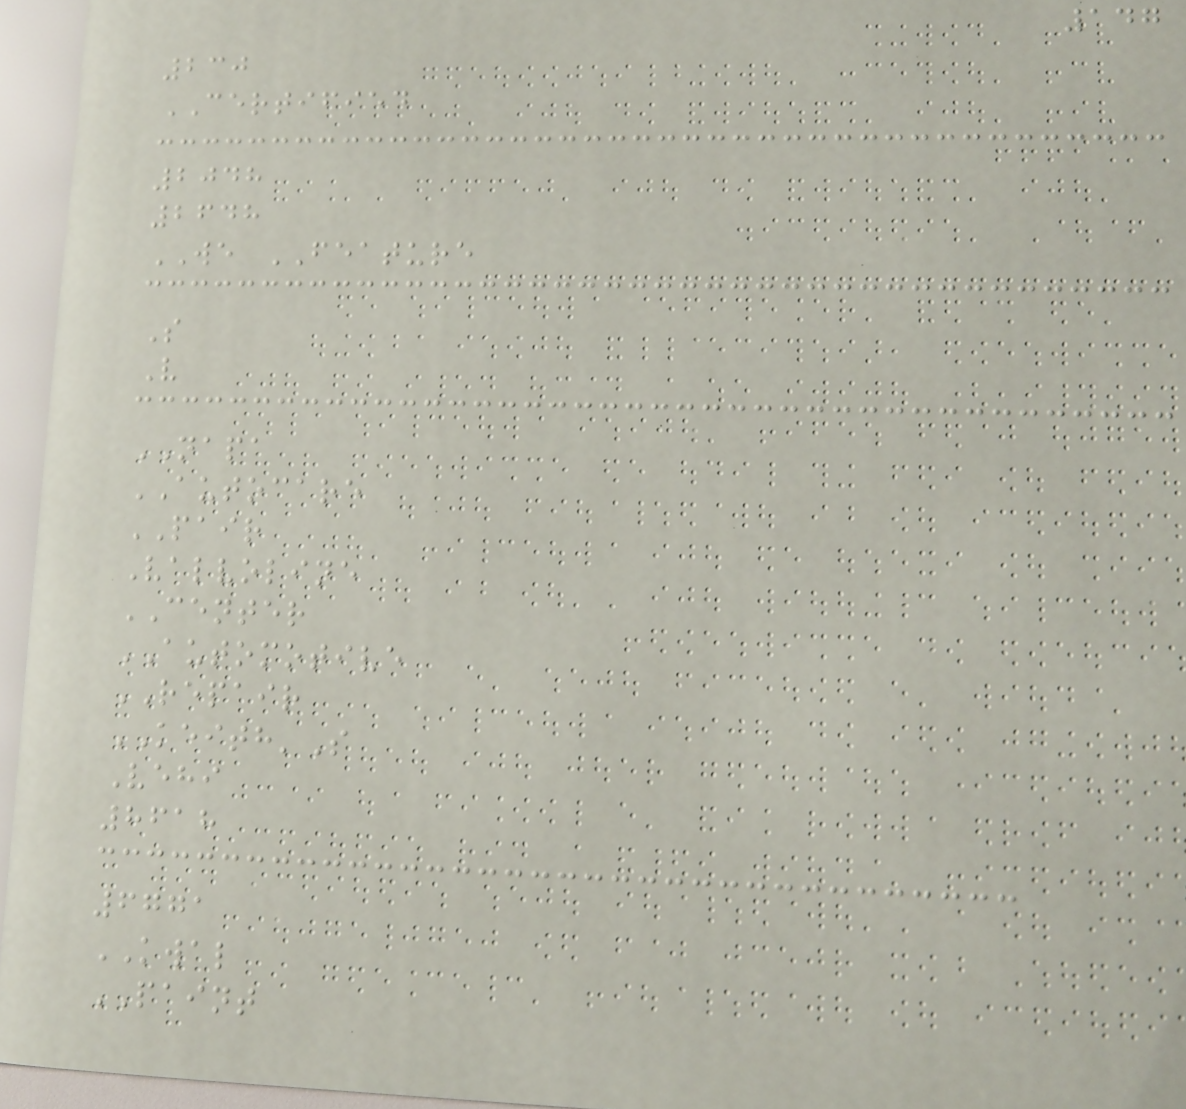147
230
CERTIFIED
2048
2648
WE FEATURE
S
V
NAPA
AUTOCARE
PAIR
Valvoline
CENTER
AUTOMOTIVE
REPAIR
KEITH'S
Vehi
8618
6771
KWAL
PAINT
